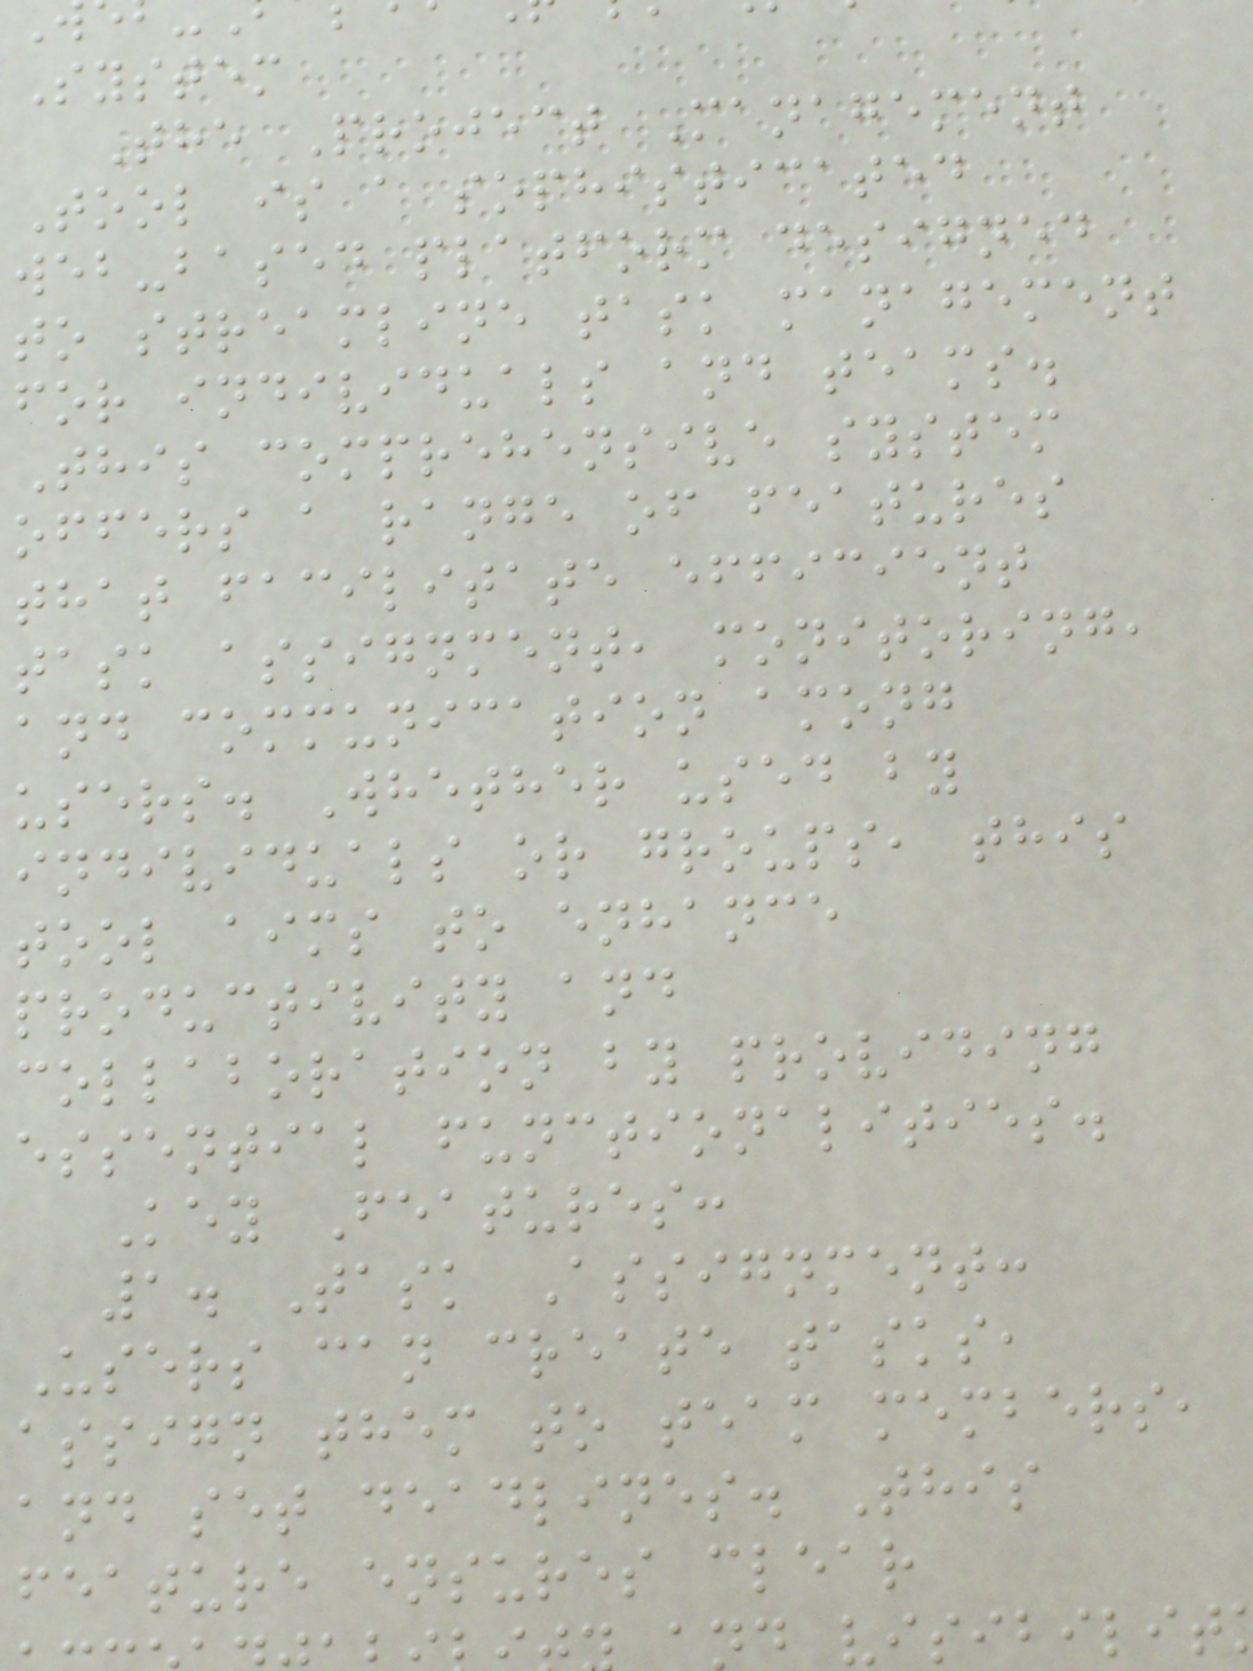System
The Project Management
Tool is a sophisticated
web-based platform designed
to streamline task management
for individuals and teams.
This comprehensive system
offers a range of features
that facilitate efficient
task assignment, monitoring,
and communication among
users. Whether used by
individuals or groups, this
tool aims to enhance
productivity and
collaboration by providing
essential functionalities.
Key Features:
1. Task Assignment:
Users can create tasks,
assign them to team members,
and set deadlines. This
feature ensures clear
d visibilit
